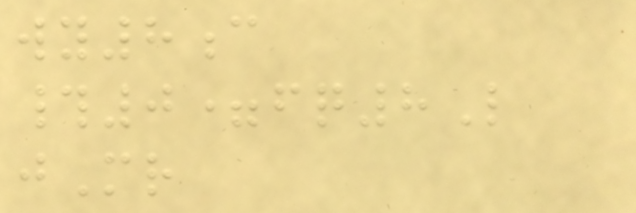wy8c
#0=fq8L
jMr
